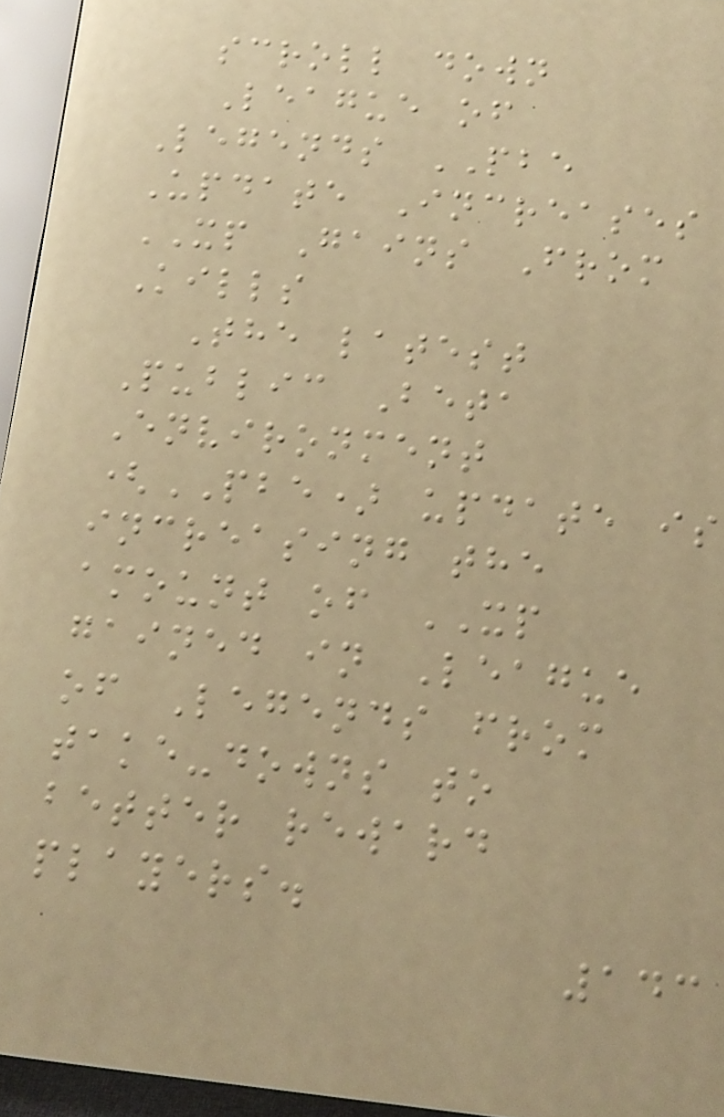scroll down
League of
Legends PBE
Update Increases
XP Gains From
Kills
The latest
Public Beta
Environment
(PBE) update is
increasing the
amount of XP
gained in League
of Legends from
take-downs to
better reward
players.
143
